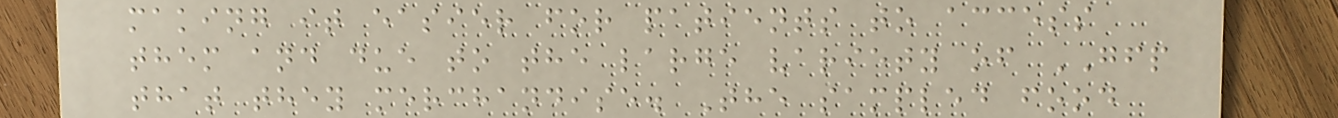making it easier for patients to access
them and due to the large variety of GFP
that they merchandise. The sampled food
